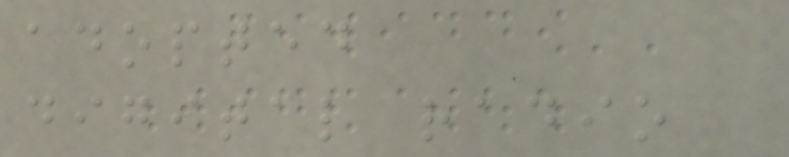adopted
digital radio
